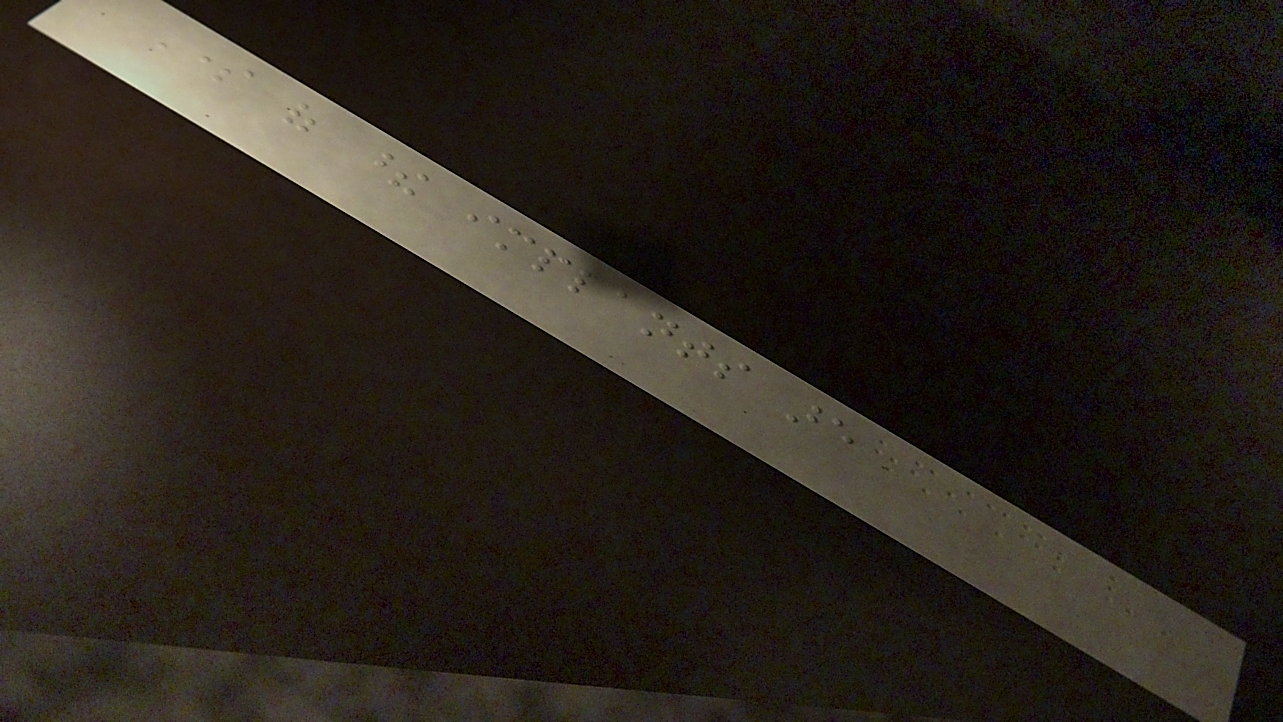Some of these implants are
